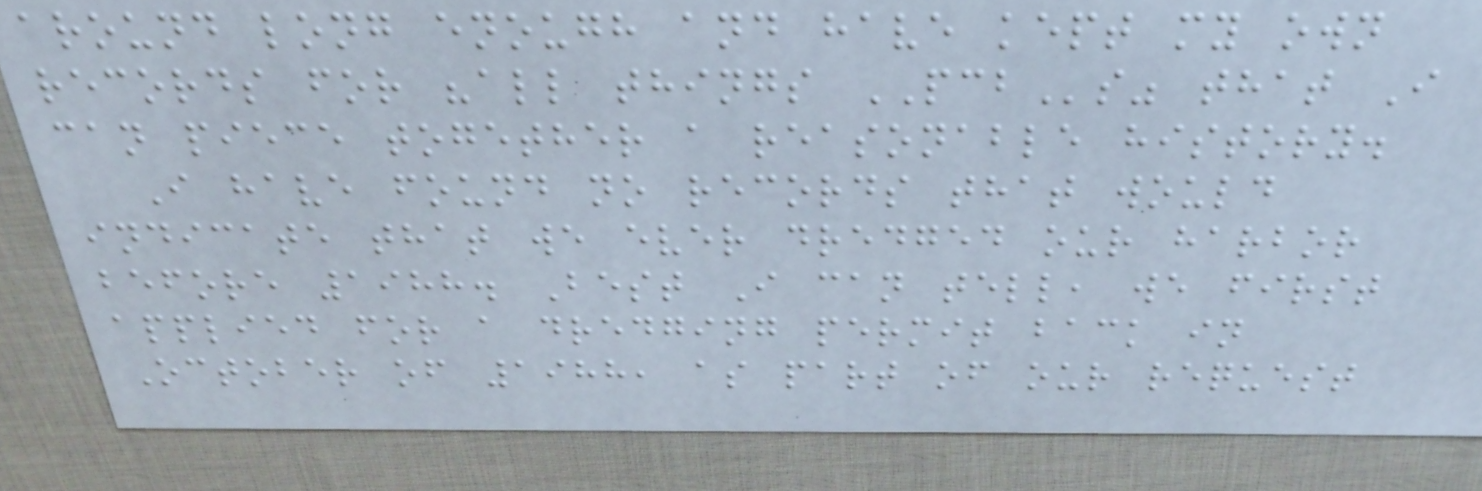around long enough and have kept my own
records for "all things PCBs" that I
can piece together a reasonable history.
I have found no records that would
indicate that we ever dredged our harbor
before 1988. Best I can tell, we first
applied for a dredging permit back in
October of 1988, as part of our request
